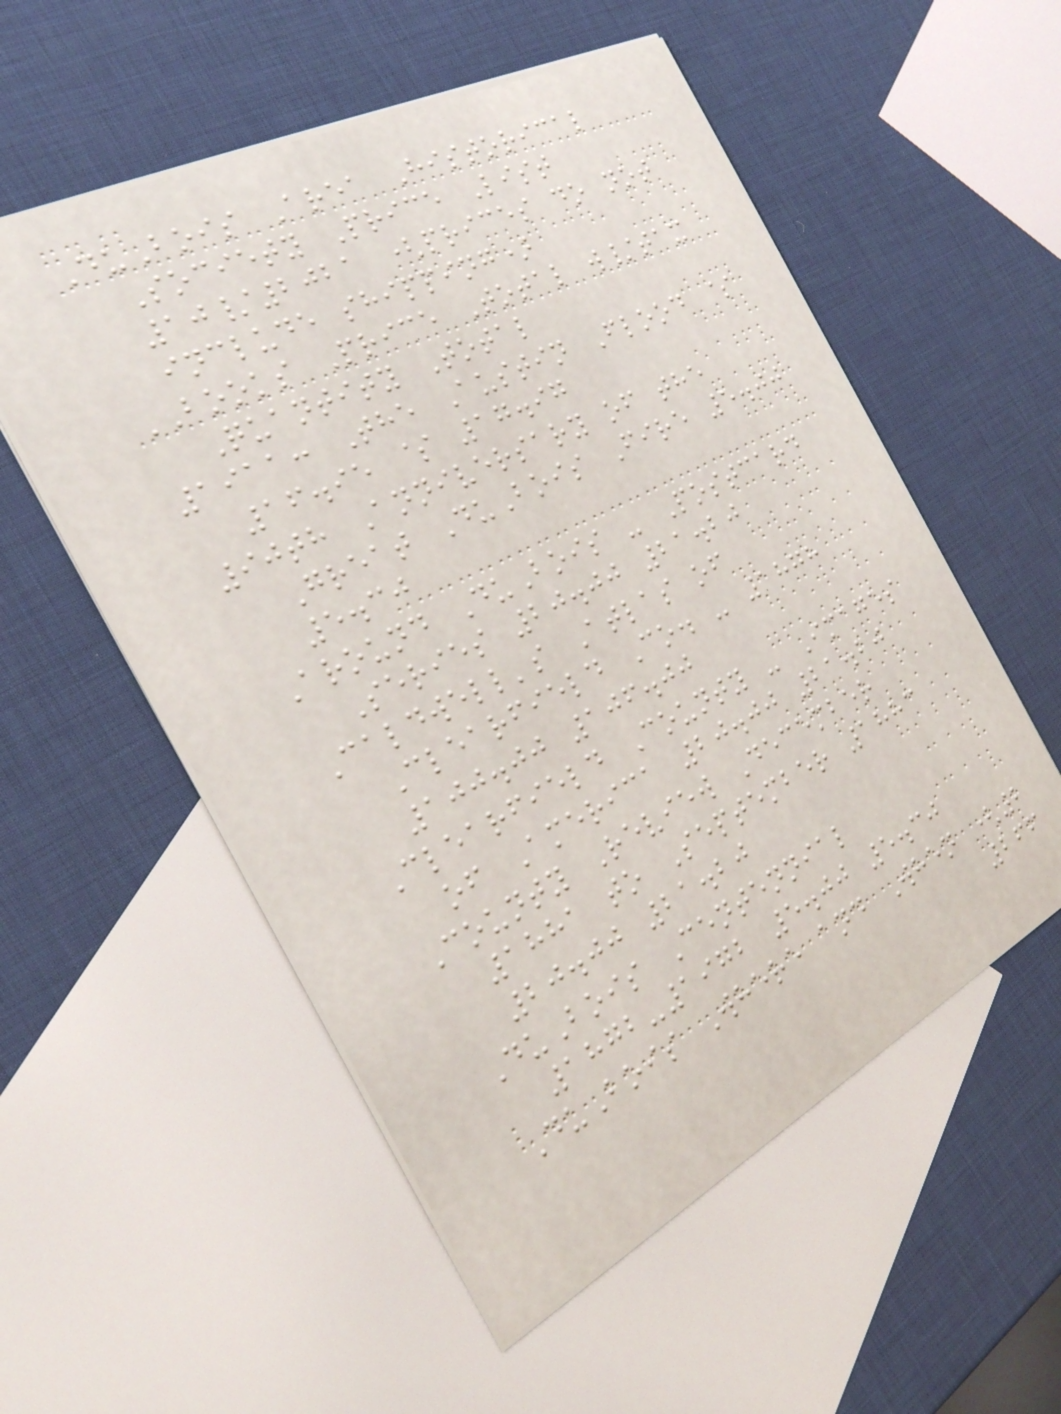DuBois Area Historical
Society Price List
10/2021 (prices do not
include shipping)
BOOKS Price Total w/tax
Quantity Total
1911: The Austin Flood $
16.95 $ 17.97
90th Anniversary of the
Great DuBois Fire 5.00
5.30
Around DuBois - Postcard
Series 20.00 21.20
Caldwell's Atlas of
Clearfield Co. - 1878
100.00 106.00
Clearfield County - Images
of America 20.00 21.20
County Review December
1881 to September 1883
20.00 21.20
DuBois Centennial
1872-1972 5.00 5.30
DuBois Where and When (2
266
